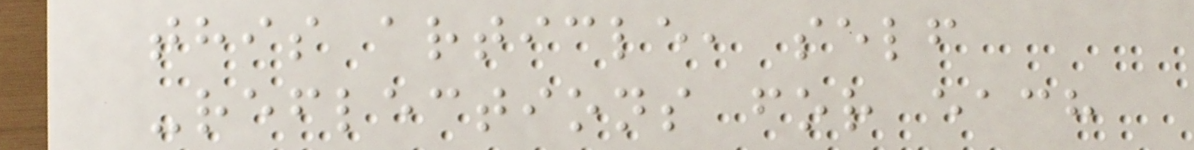this article, self
-reflections for each
